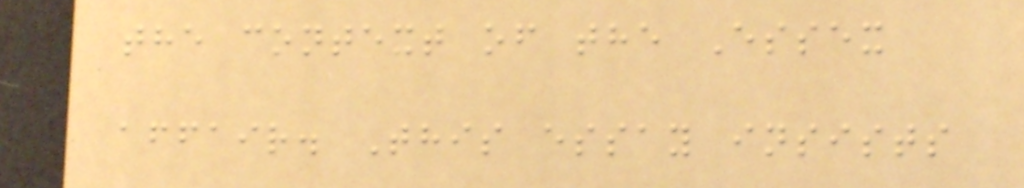the context of the Essex
affair. This essay insists
